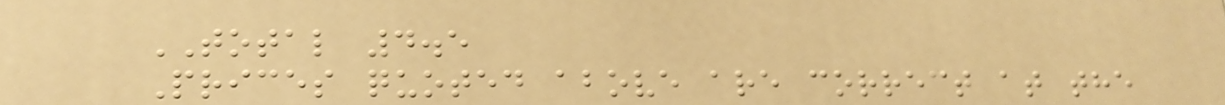TOTAL 4.5
Prices quoted above are correct at the
